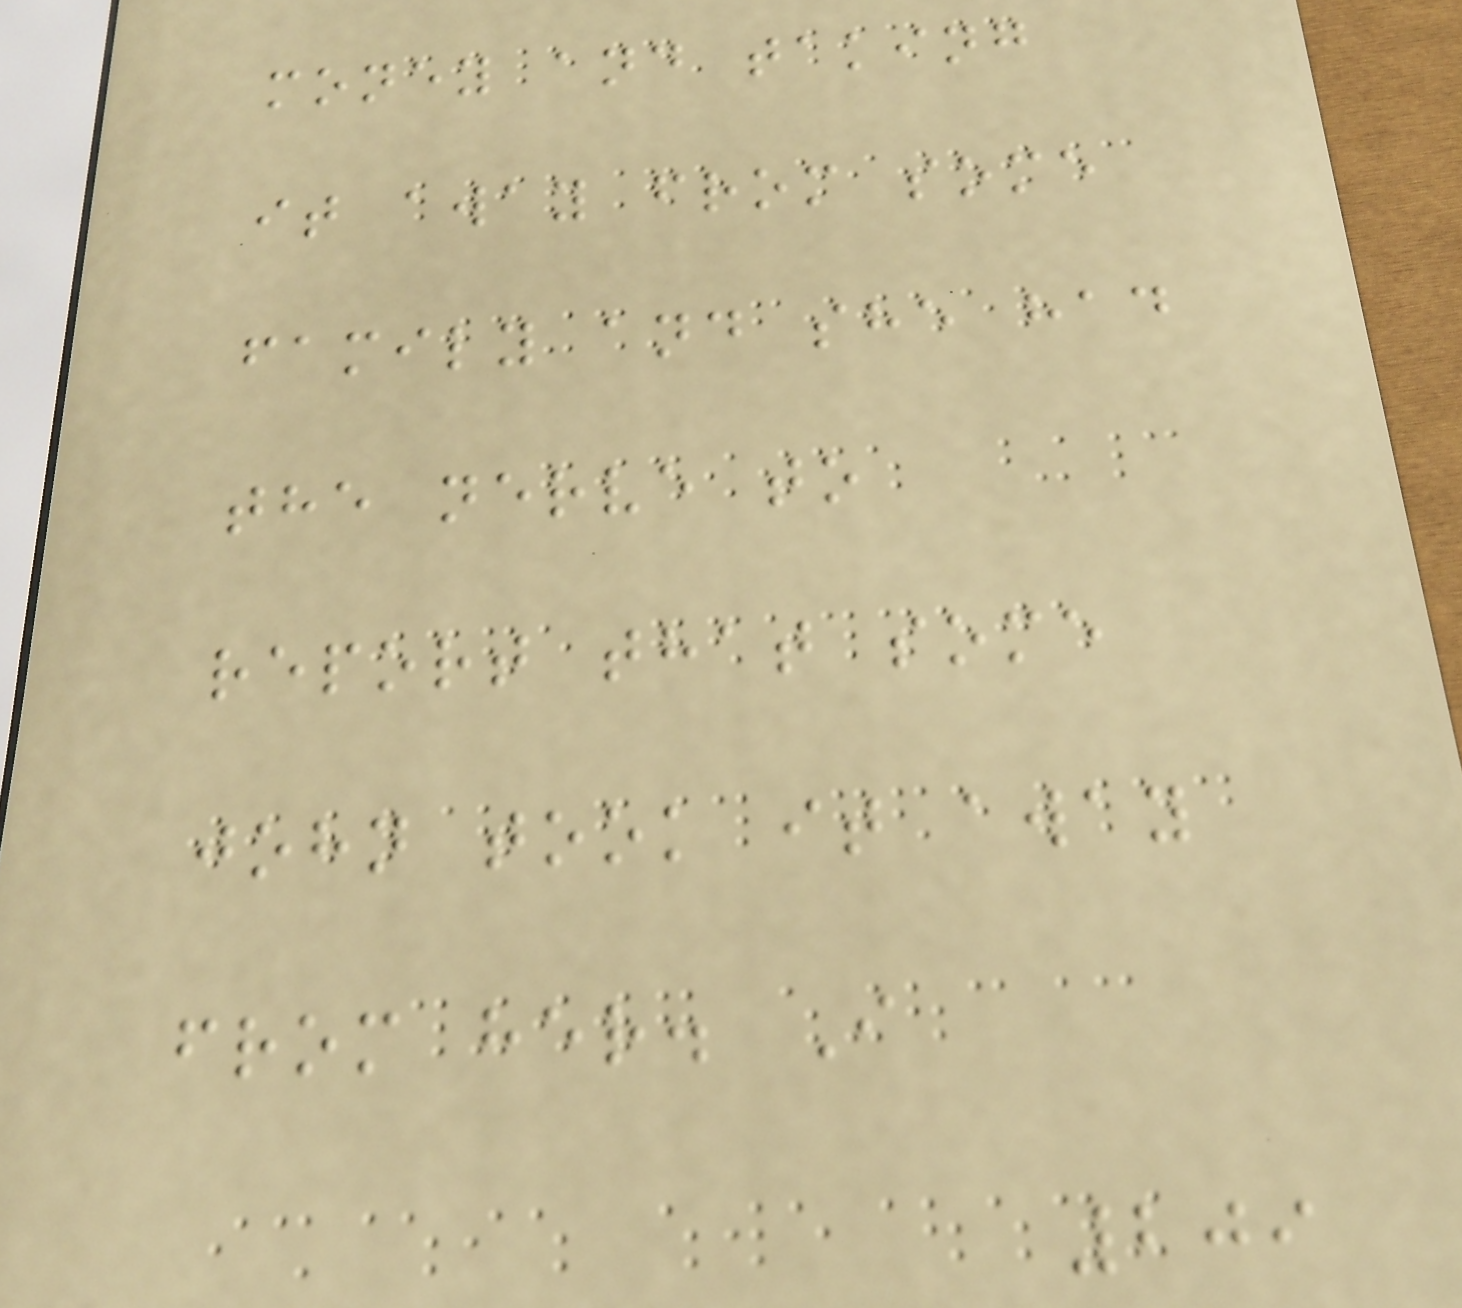money and taking
it away from some
family and she had
the nerve to
report that some
john took it away
from her. I
209
